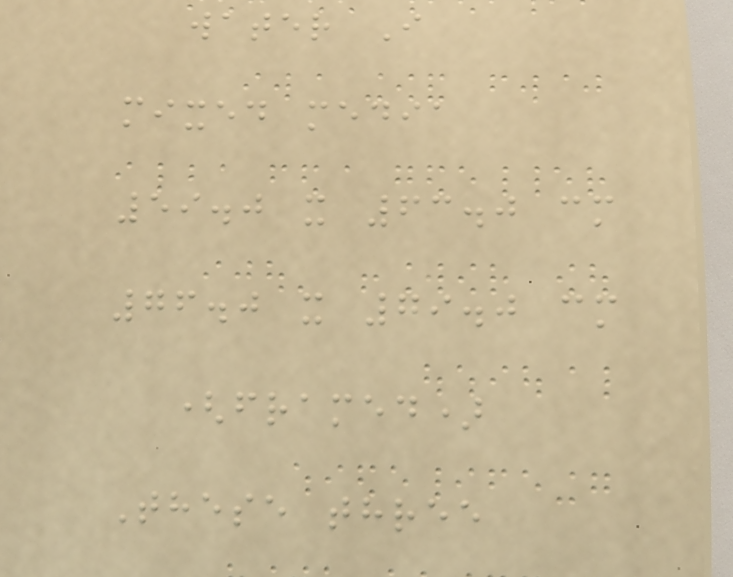water I
mixed media
59.0 x 63.0 cm
76.0 x 79.0 cm
(framed)
These three
